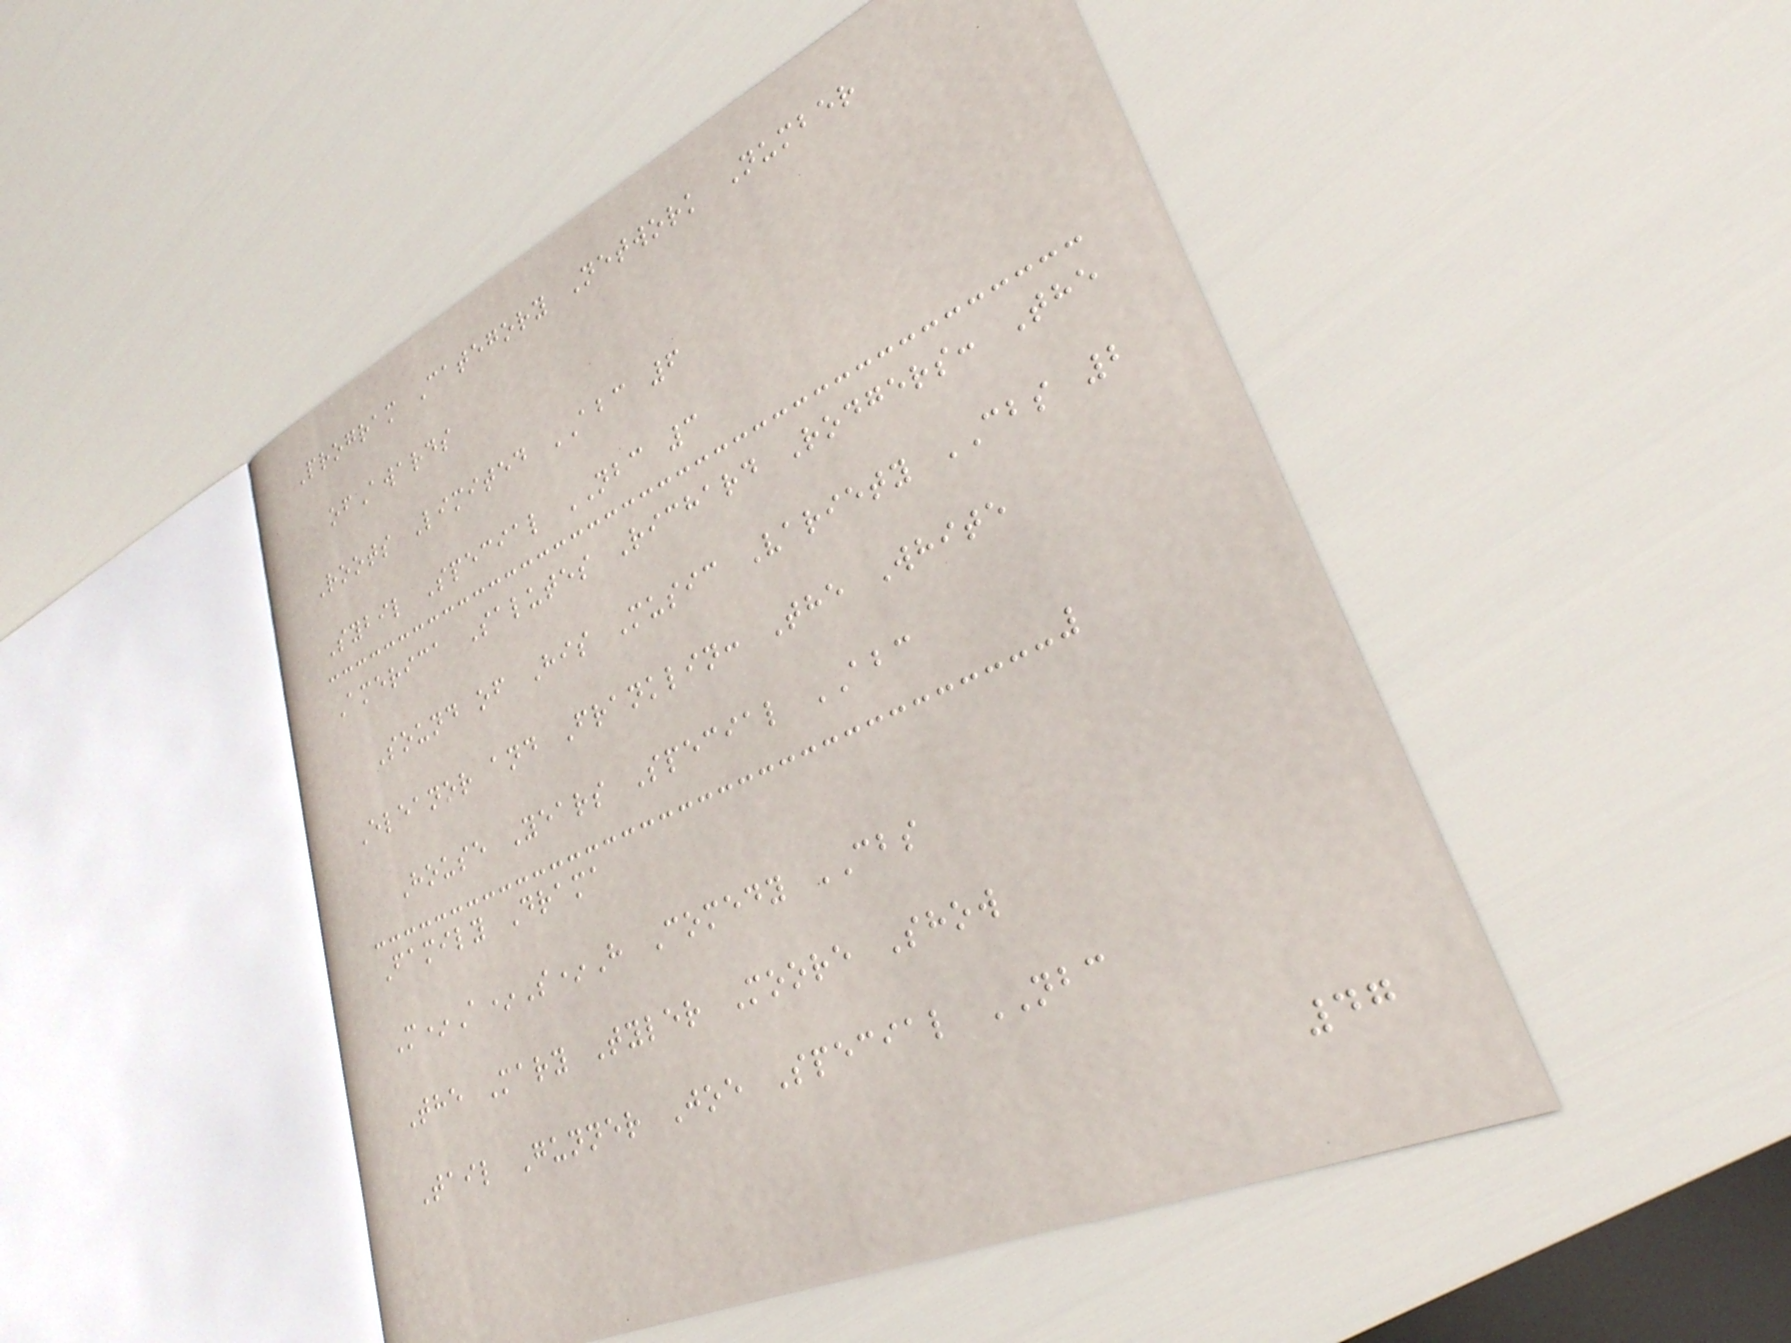Program Category Network Number
ofAwards
Roots Limited ABC 6
Sybil Special NBC 3
America Salutes Richard Rodgers: The
Sound of His Music Variety CBS 2
Eleanor and Franklin: The White
House Years Special ABC
Family Drama
M*A*S*H Comedy CBS
The Mary Tyler Moore Show
Tail Gunner Joe Special NBC
47
